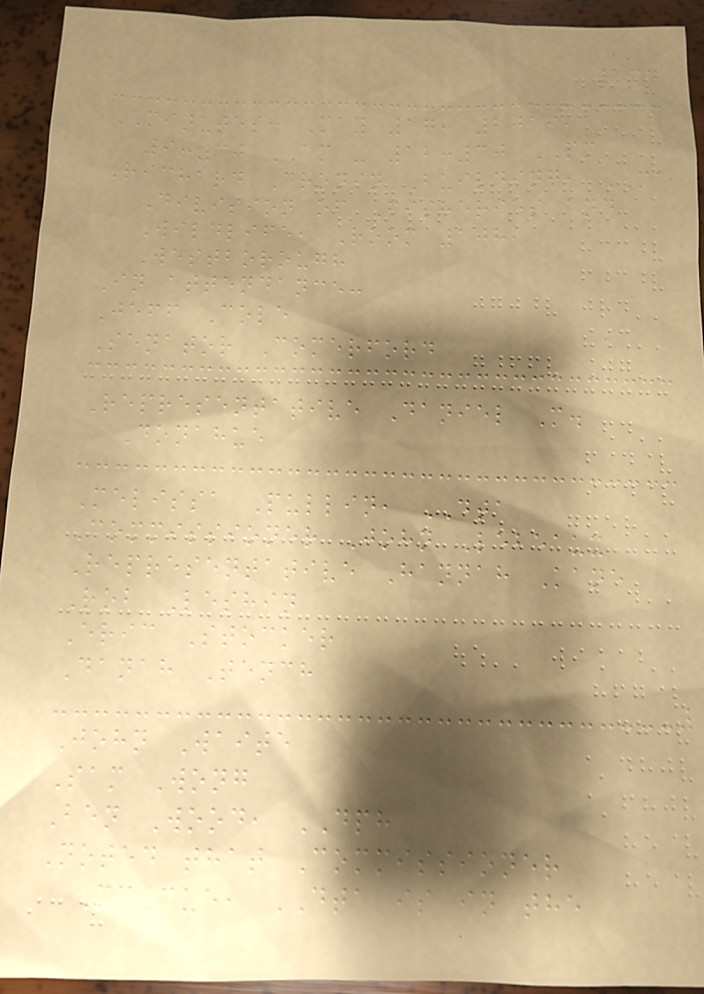134
MINUTES: May 17, 2019,
9:30 AM - 12:30 PM
Richard Cronin Building, MA
Division of Fisheries and
Wildlife, Room 108,
Westborough
In attendance:
Jeff Cole
Senator Comerford
Representative Daniel M.
Donahue
Melissa Pullin, DTA
Commissioner John Lebeaux
Representative Hannah Kane
Rob Leshin
Eric Stocker
Danah Tench
John Waite
Sam Wong
Ben Wood, DPH
Noted that Commissioner
McCue, DTA is in the
